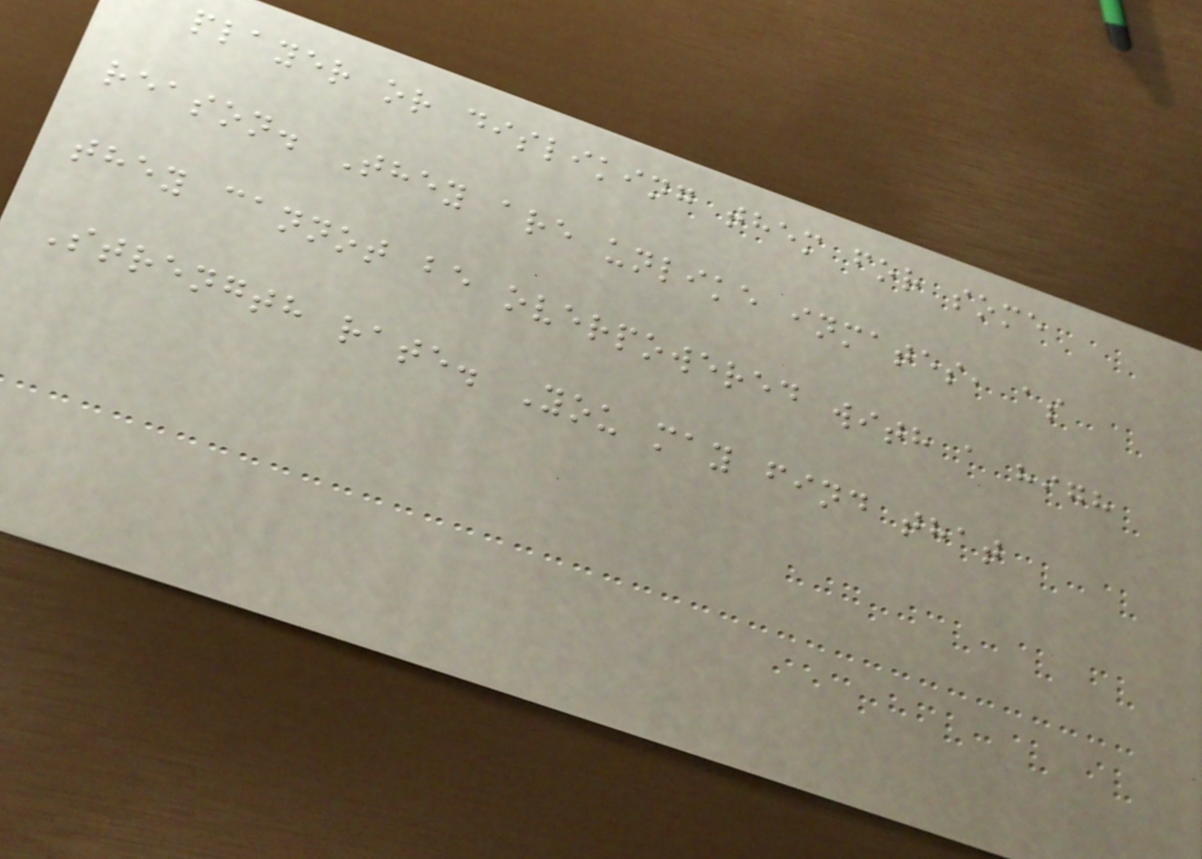player or disliking them for some
reason. They are unlike inmates, as
they cannot be overpowered with a high
Strength rate. You may find that
